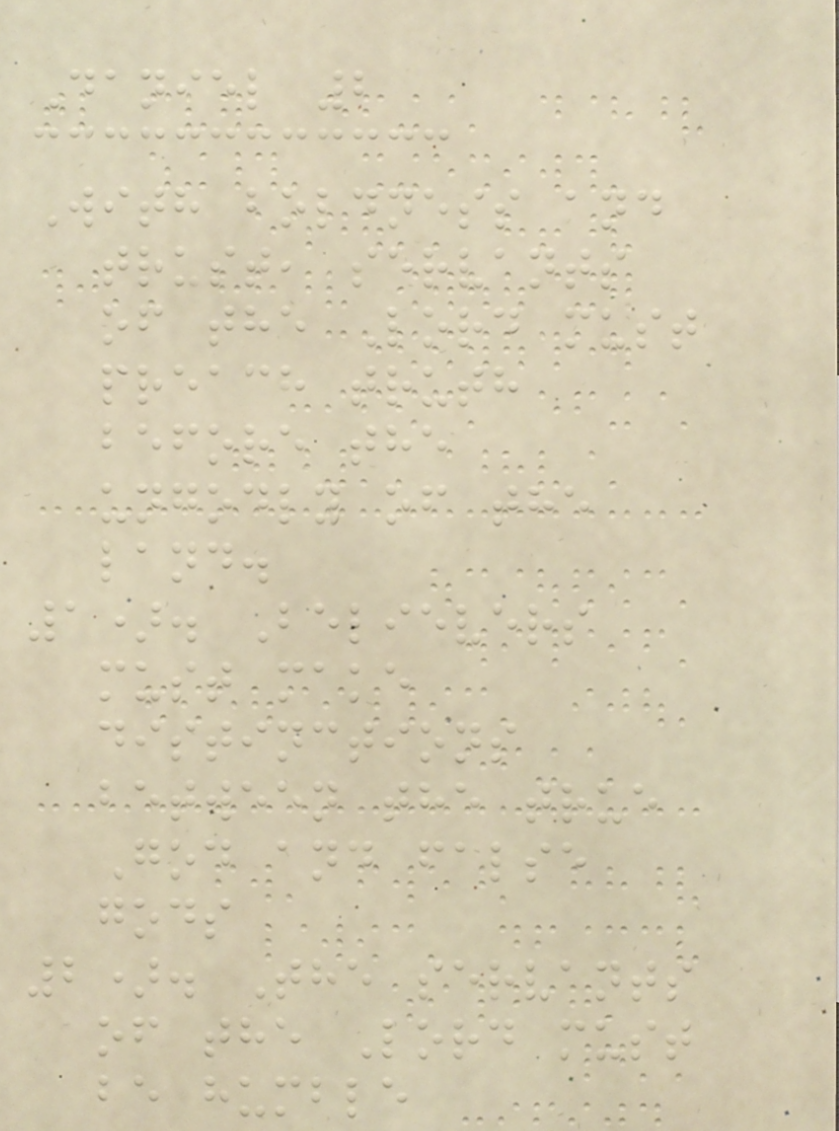Daniel 2
With boldness and
trust, servants
of the Lord must
preach truth
before the
ungodly of the
land.
1). Believers
must make
distinctions
between the true
God and false
gods
2). The servants
of the Lord must
be humble
